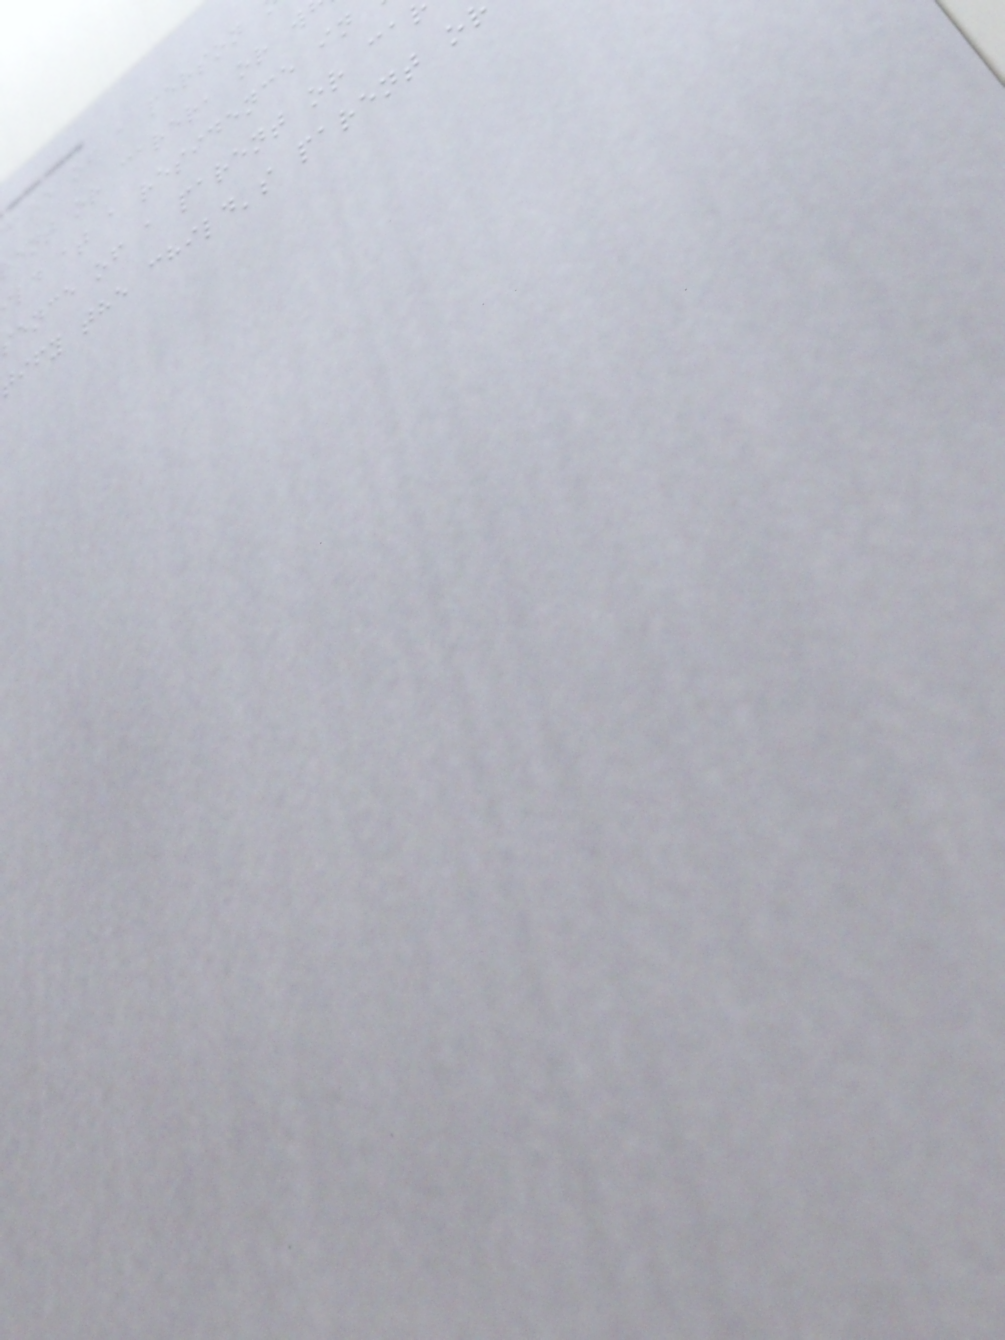care of a person
rent or carer, or w
ild at a residence in
sence of a parent or ca
tify the child's parent o
